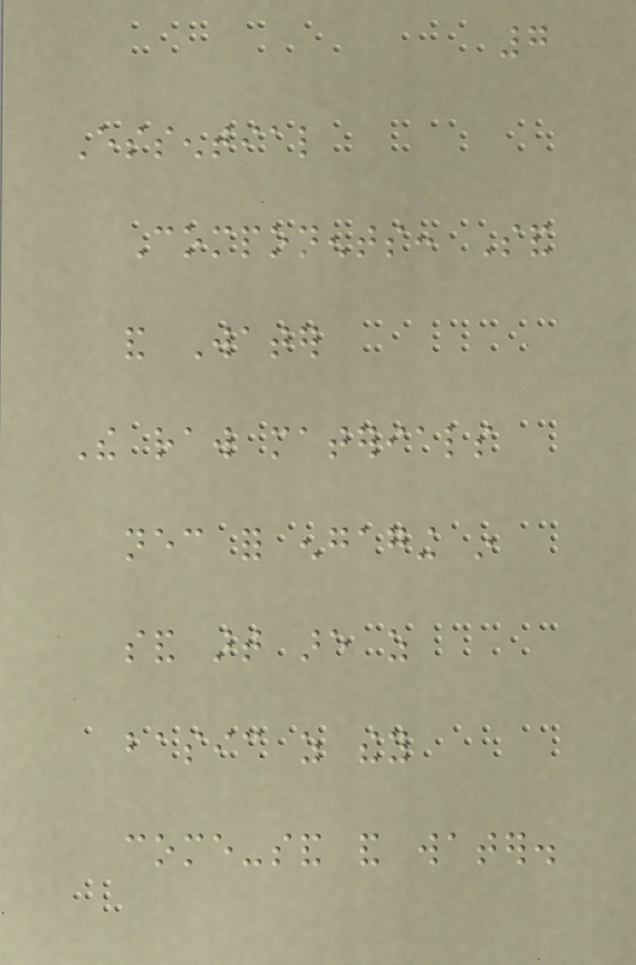7
Essential
Components: Sand
and Water
The raw materials
necessary for engaging in
sand art are as
basic as they
come-sand and water.
